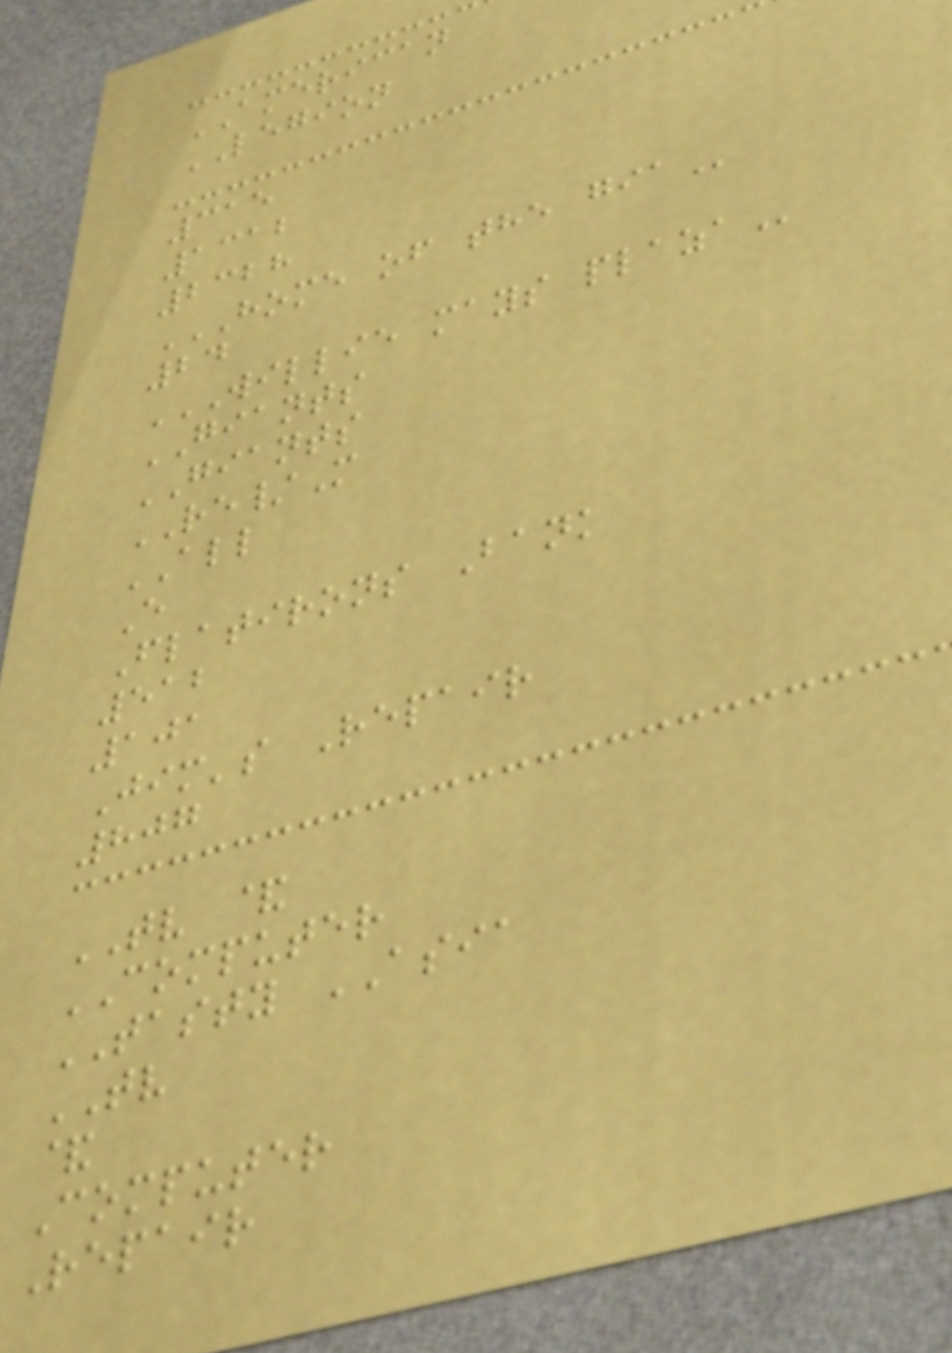AMERICAN
LEGION
315
1312
2328
HOME OF THE GIA
24
WILLIE MAYS PLAZA
GIANTS
GIANTS
RE/M
ALL
E
Flatirons Bank
512
101
Jim's Repair
807
TV &
COMPUTER
TASTY ASIA
TV
&
Computer
Repair
